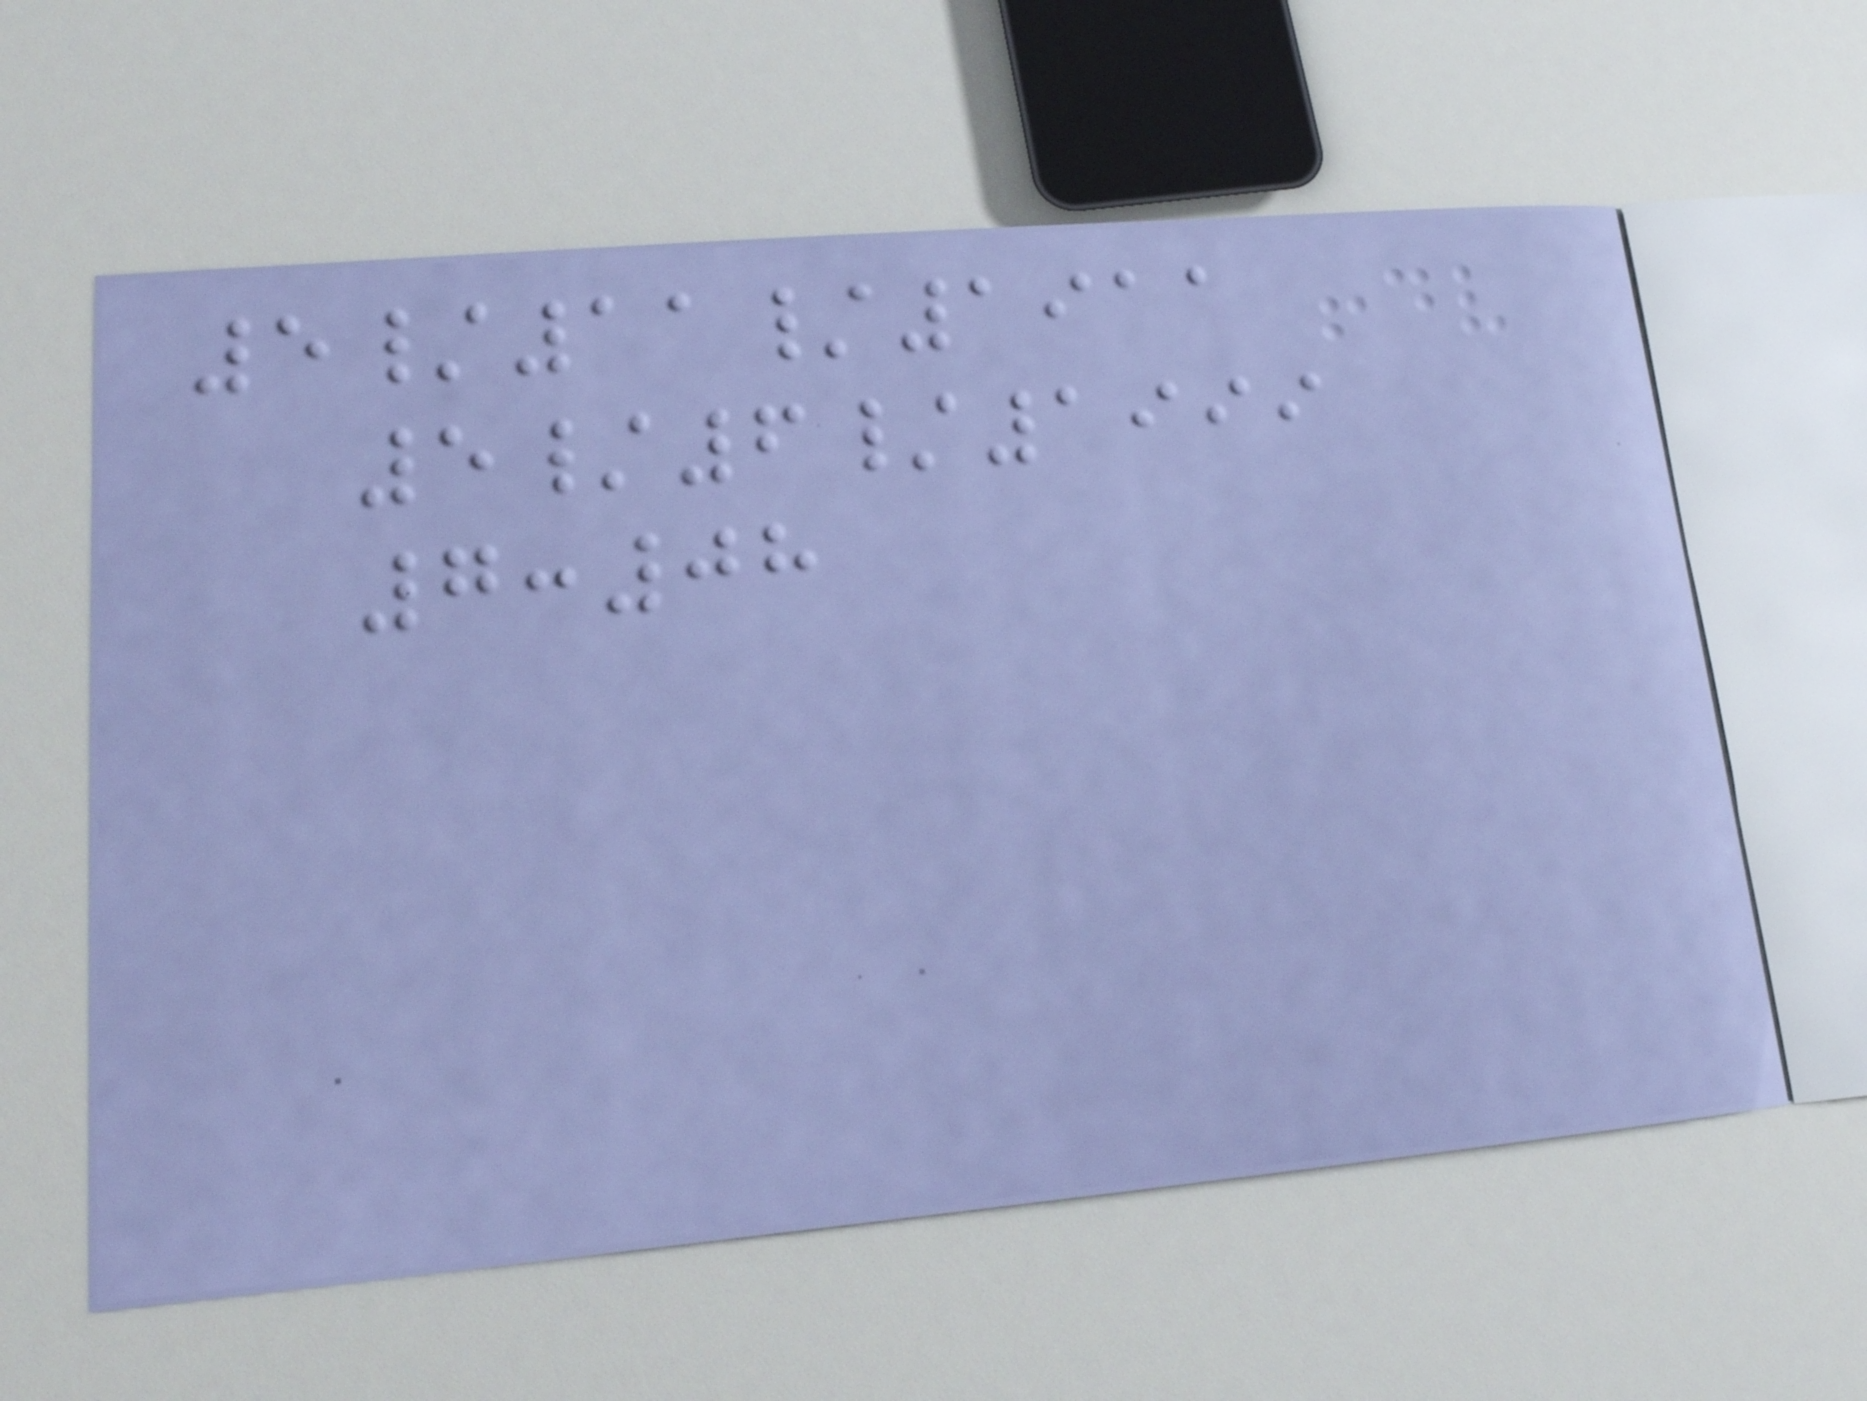5/11/1911
5/6/1999
7:08
